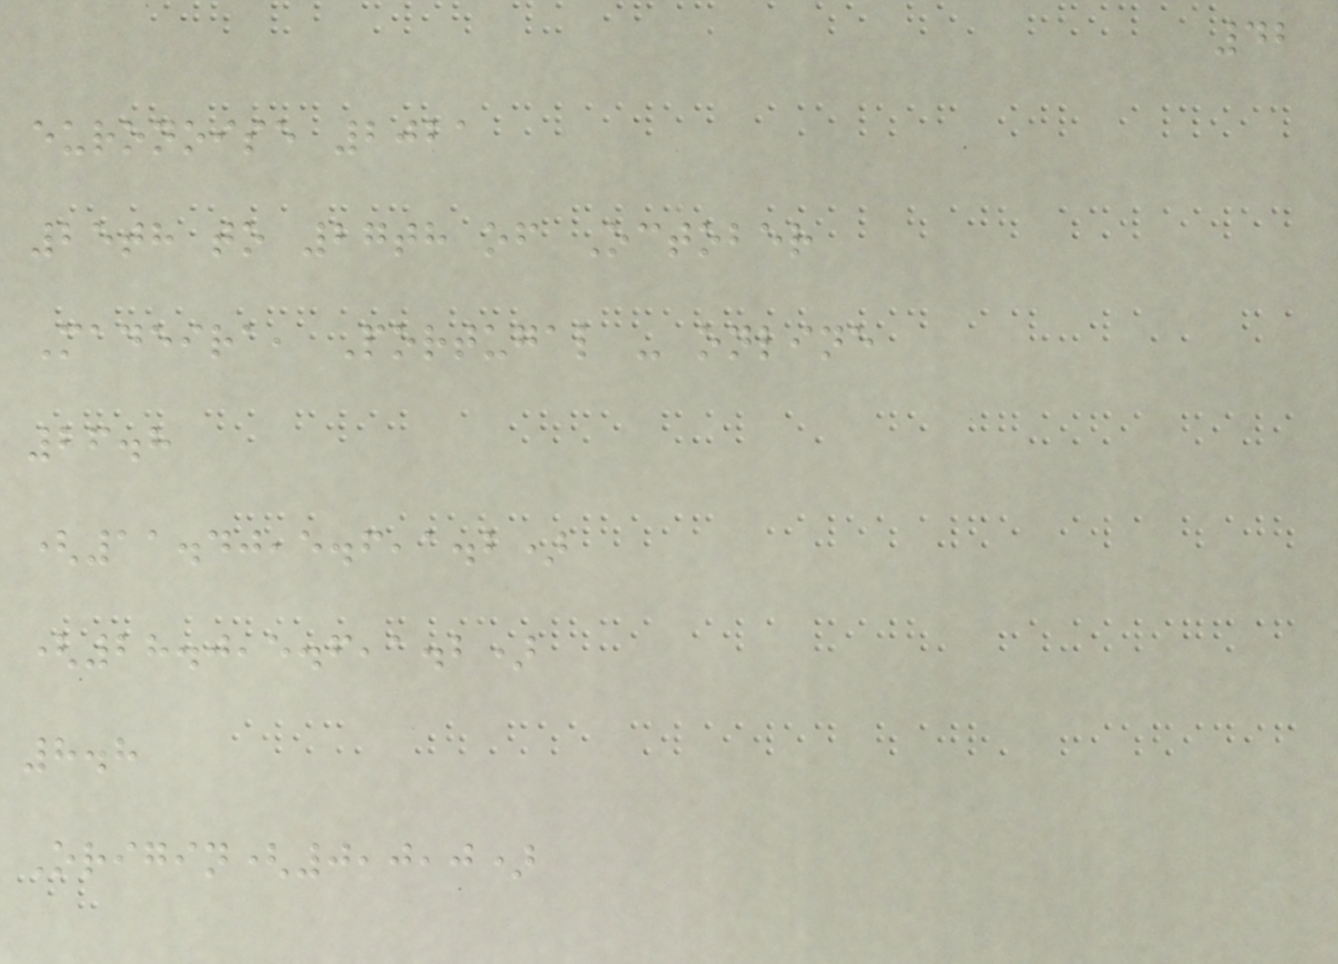42
euronoise 2021
25th to 27th of October
Madeira, Portugal - online
26.8
(11.40,5.6,1.2)
(28.0,5.6,1.2)
8.8
Origin(0,0,0)
